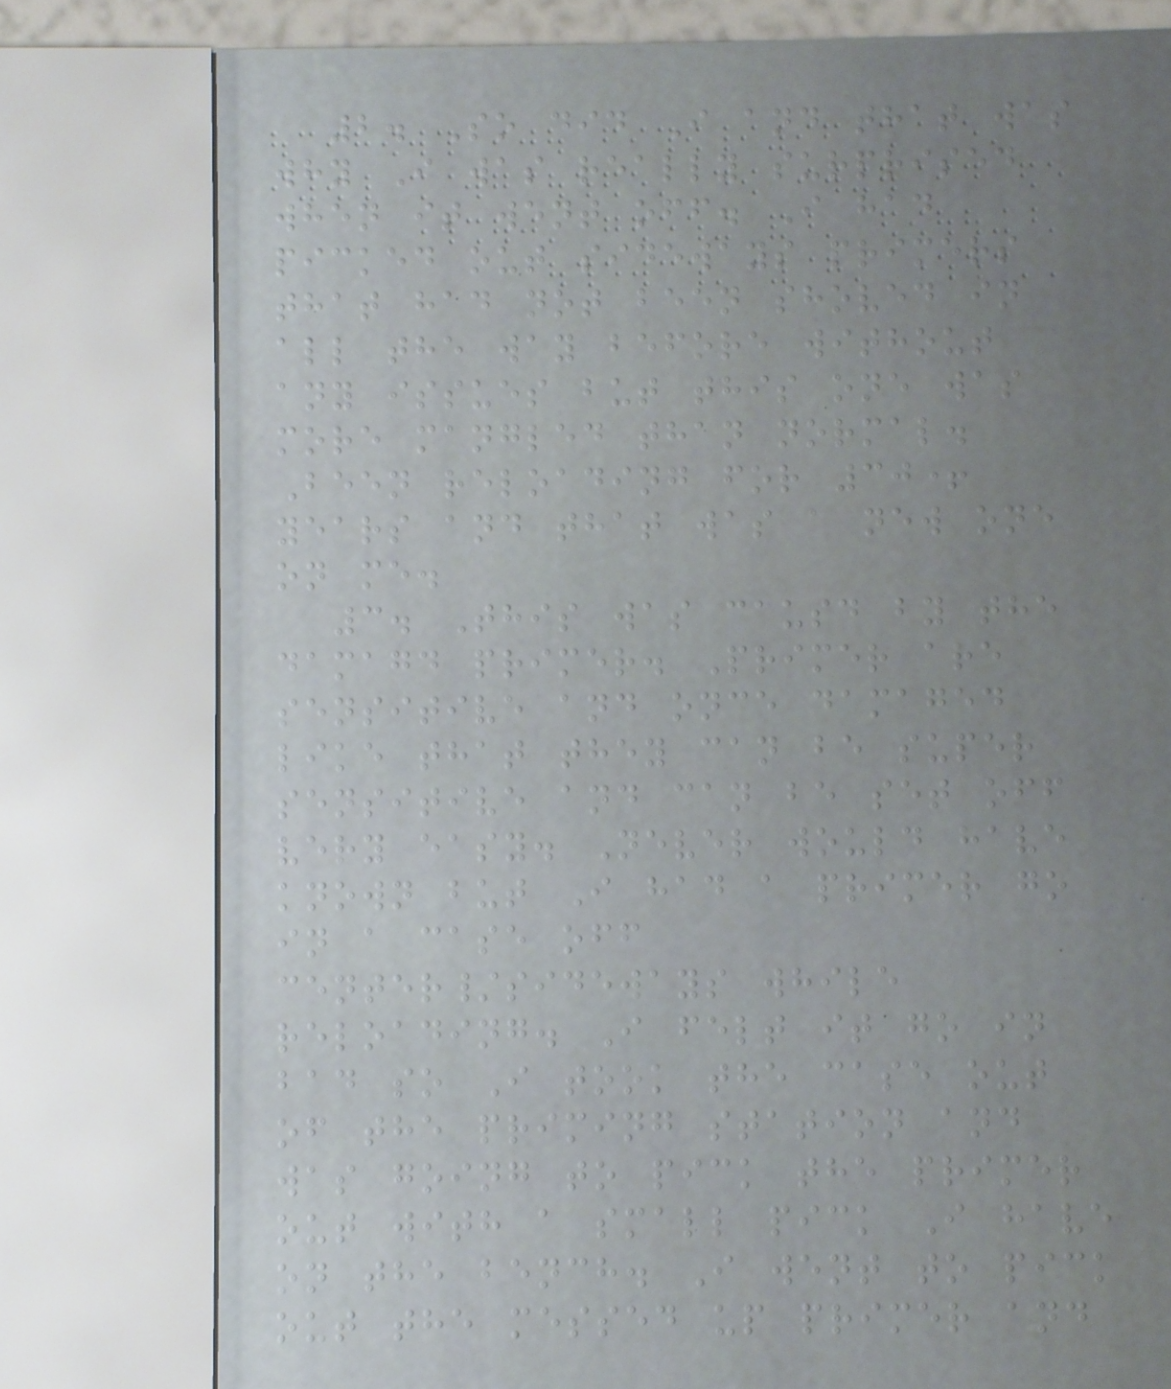2. So did I and that was
why I was really surprised
when it went off. I had
picked out sideways primers
that had not been shoved in
all the way before without
any issues but this one was
more mangled than normal.
Been reloading for 30+
years and that was a new one
on me.
3. This was causd by the
damagd primer. Primer are
sensitive and once damaged
like that they can be super
sensitive and can be set off
very easy. Never would have
known but I had a primer go
in a case off
center/sideways while
reloading. I felt it go in
bad so I took the case out
of the priming station and
was going to pick the primer
out with a small pick I have
on the bench. I went to pick
out the messed up primer and
